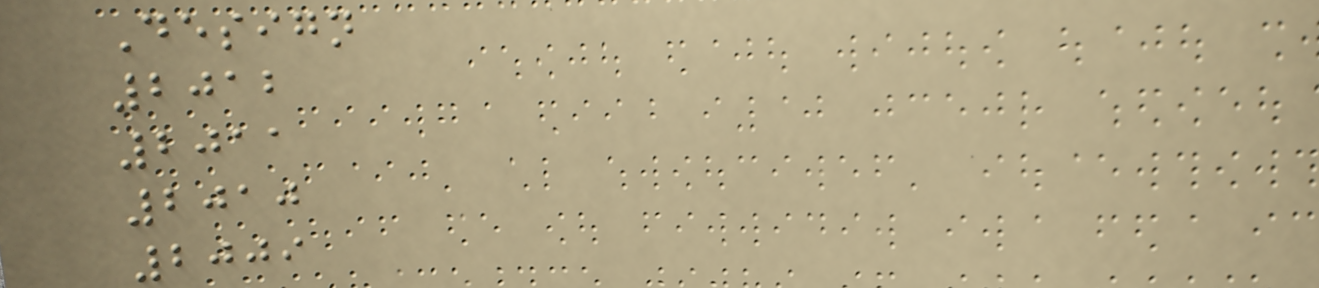Design
2012
2011
2010
2009
